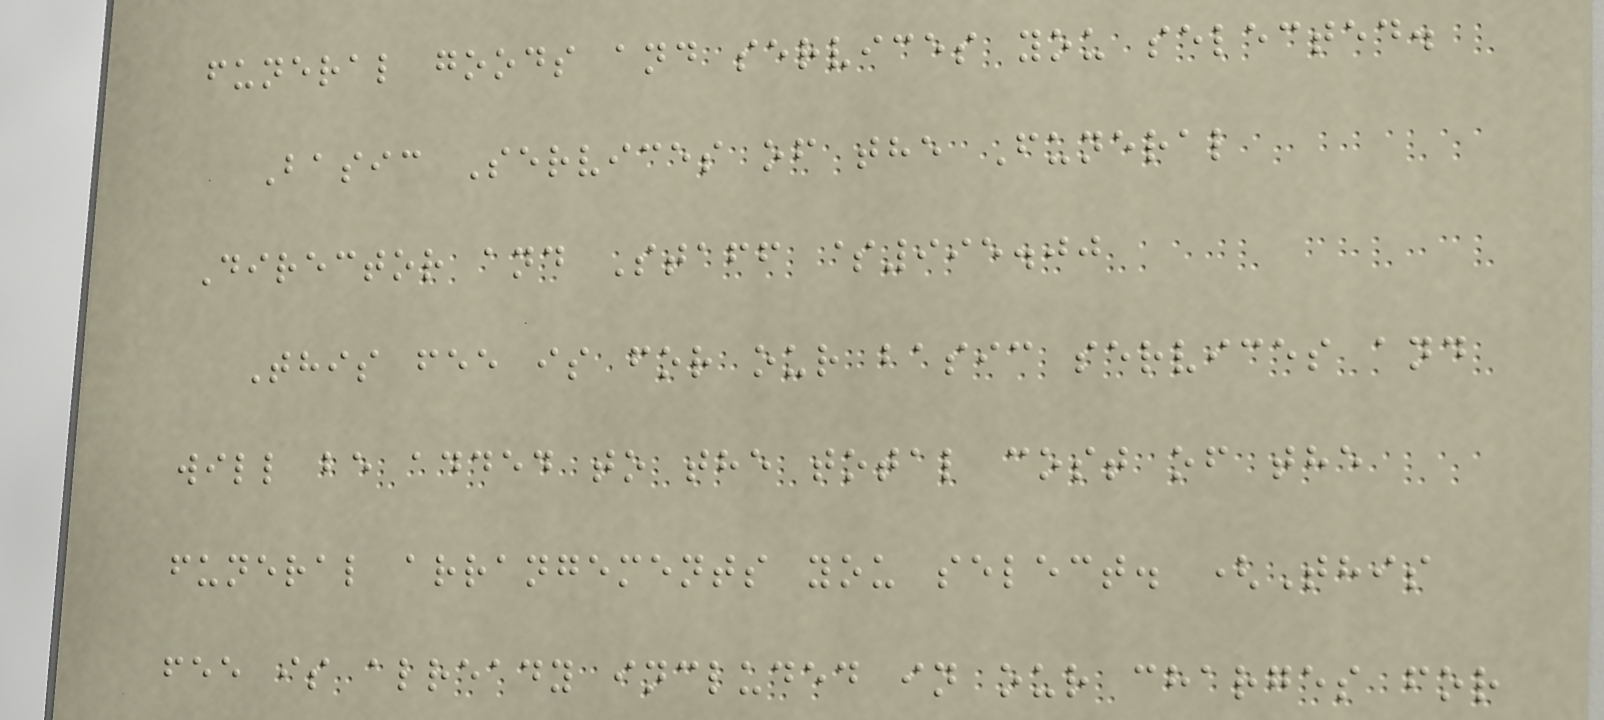funeral goods and services you selected.
Basic Services of the Funeral
Director and Staff $995.00
This fee is for our basic services and
will be added to the total cost of the
funeral arrangements you select. (This
fee is already included in our charges for
